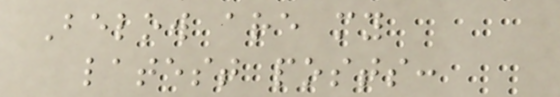Below are my
latest posts:
